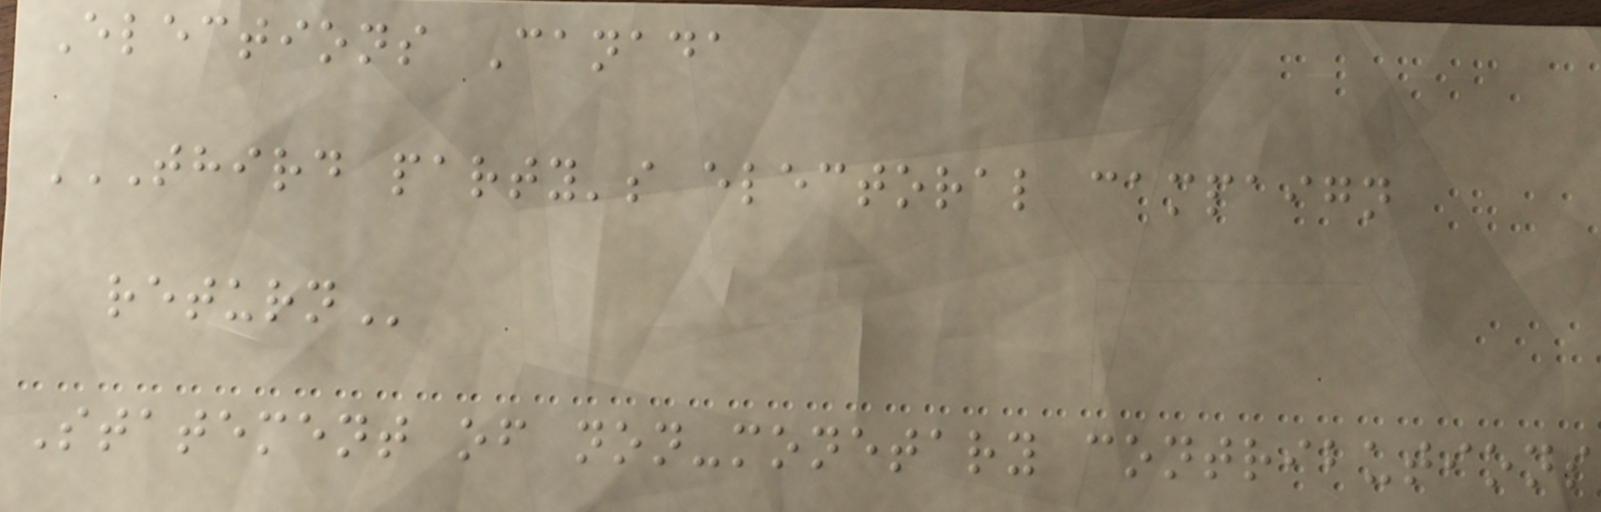Elections Canada
THIRD PARTY'S ELECTORAL CAMPAIGN
RETURN
Statement of non-monetary contributions
